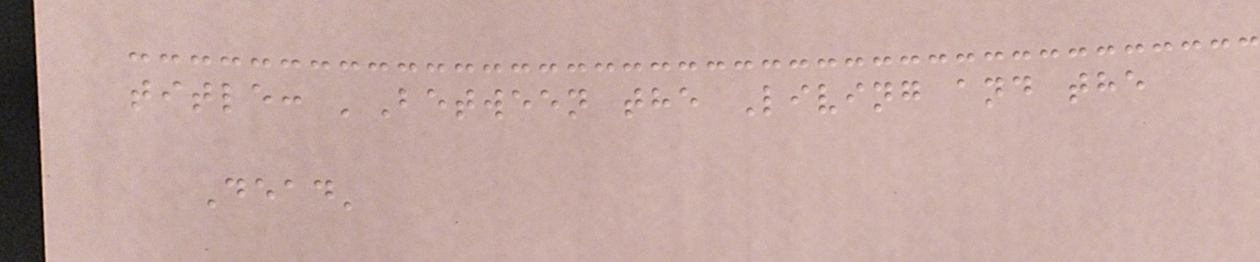title: 'Between the Living and the
Dead'
